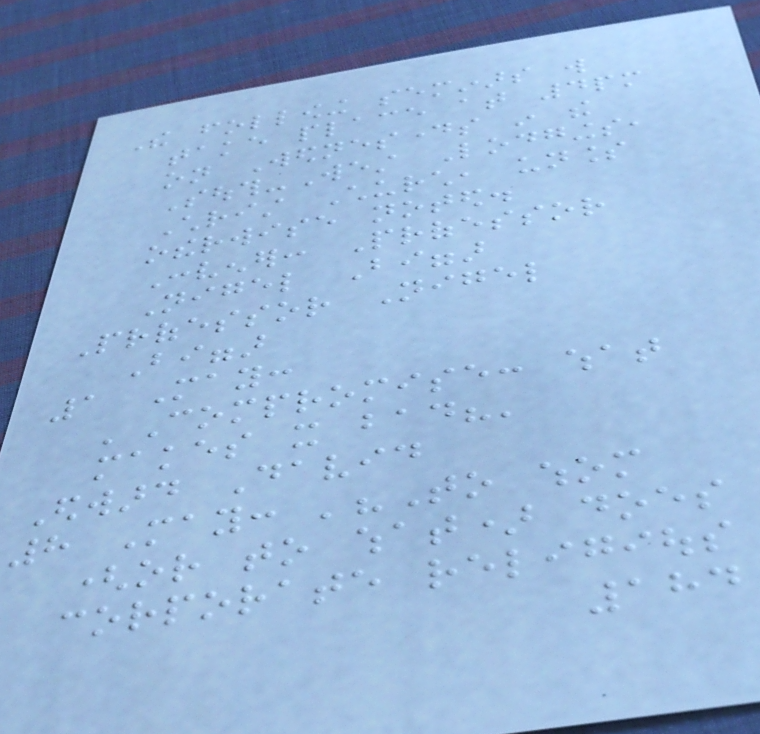The following seminars will
take place at 4pm
on Wednesdays in the
South-West Lodgings,
Christ Church, unless
otherwise noted.
Convener: Professor
Nigel Biggar
Professor Nigel
Biggar
1 May:
'Compromise: what
makes it bad?'
Edward David
8 May: '"To whom
(or to what) does
corporate religious
184
